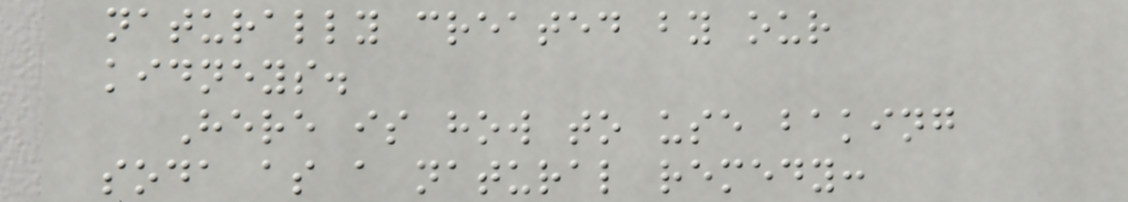naturally created by our
kidneys.
Here is how to use baking
soda as a natural remedy:
